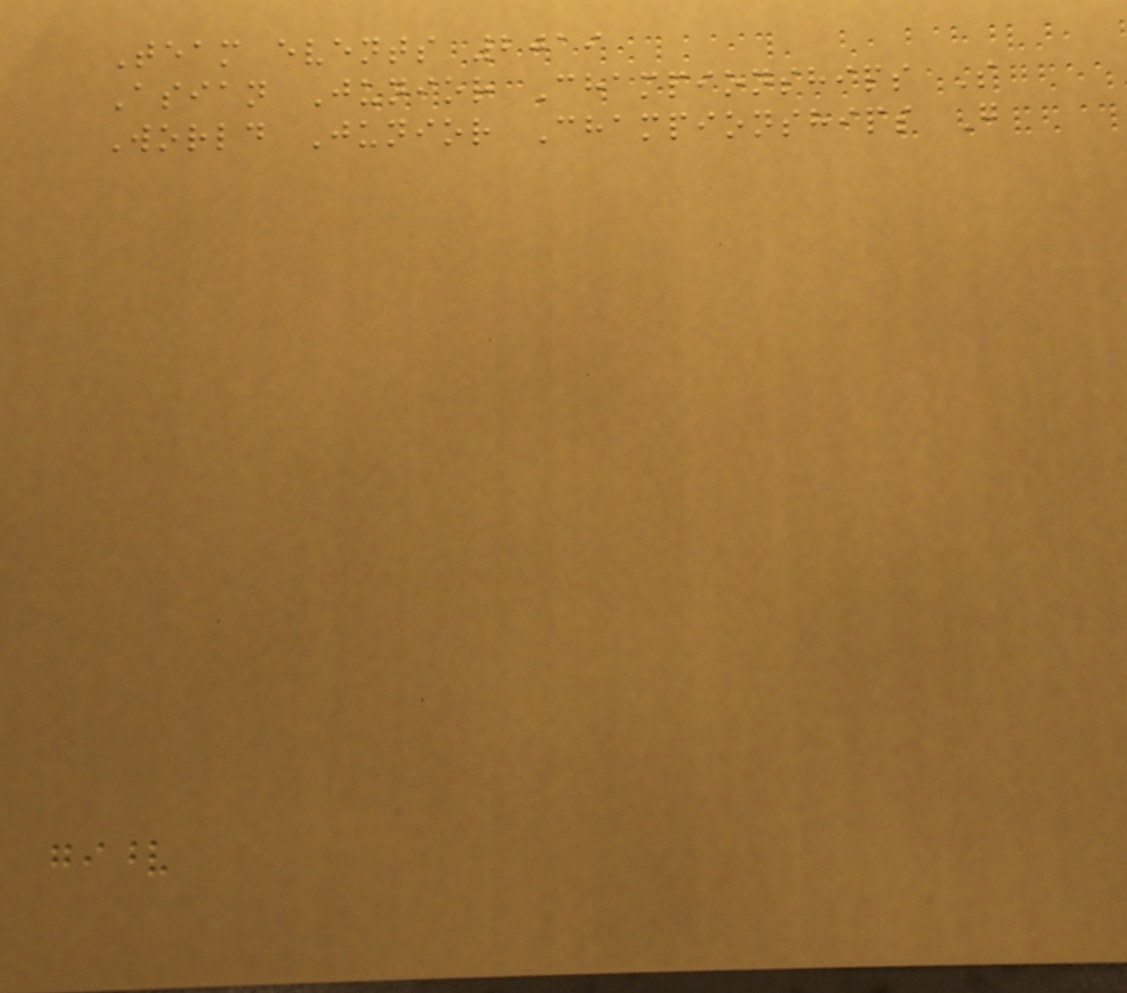Team events 2019
Asian Junior Championships S
World Junior Championships G
